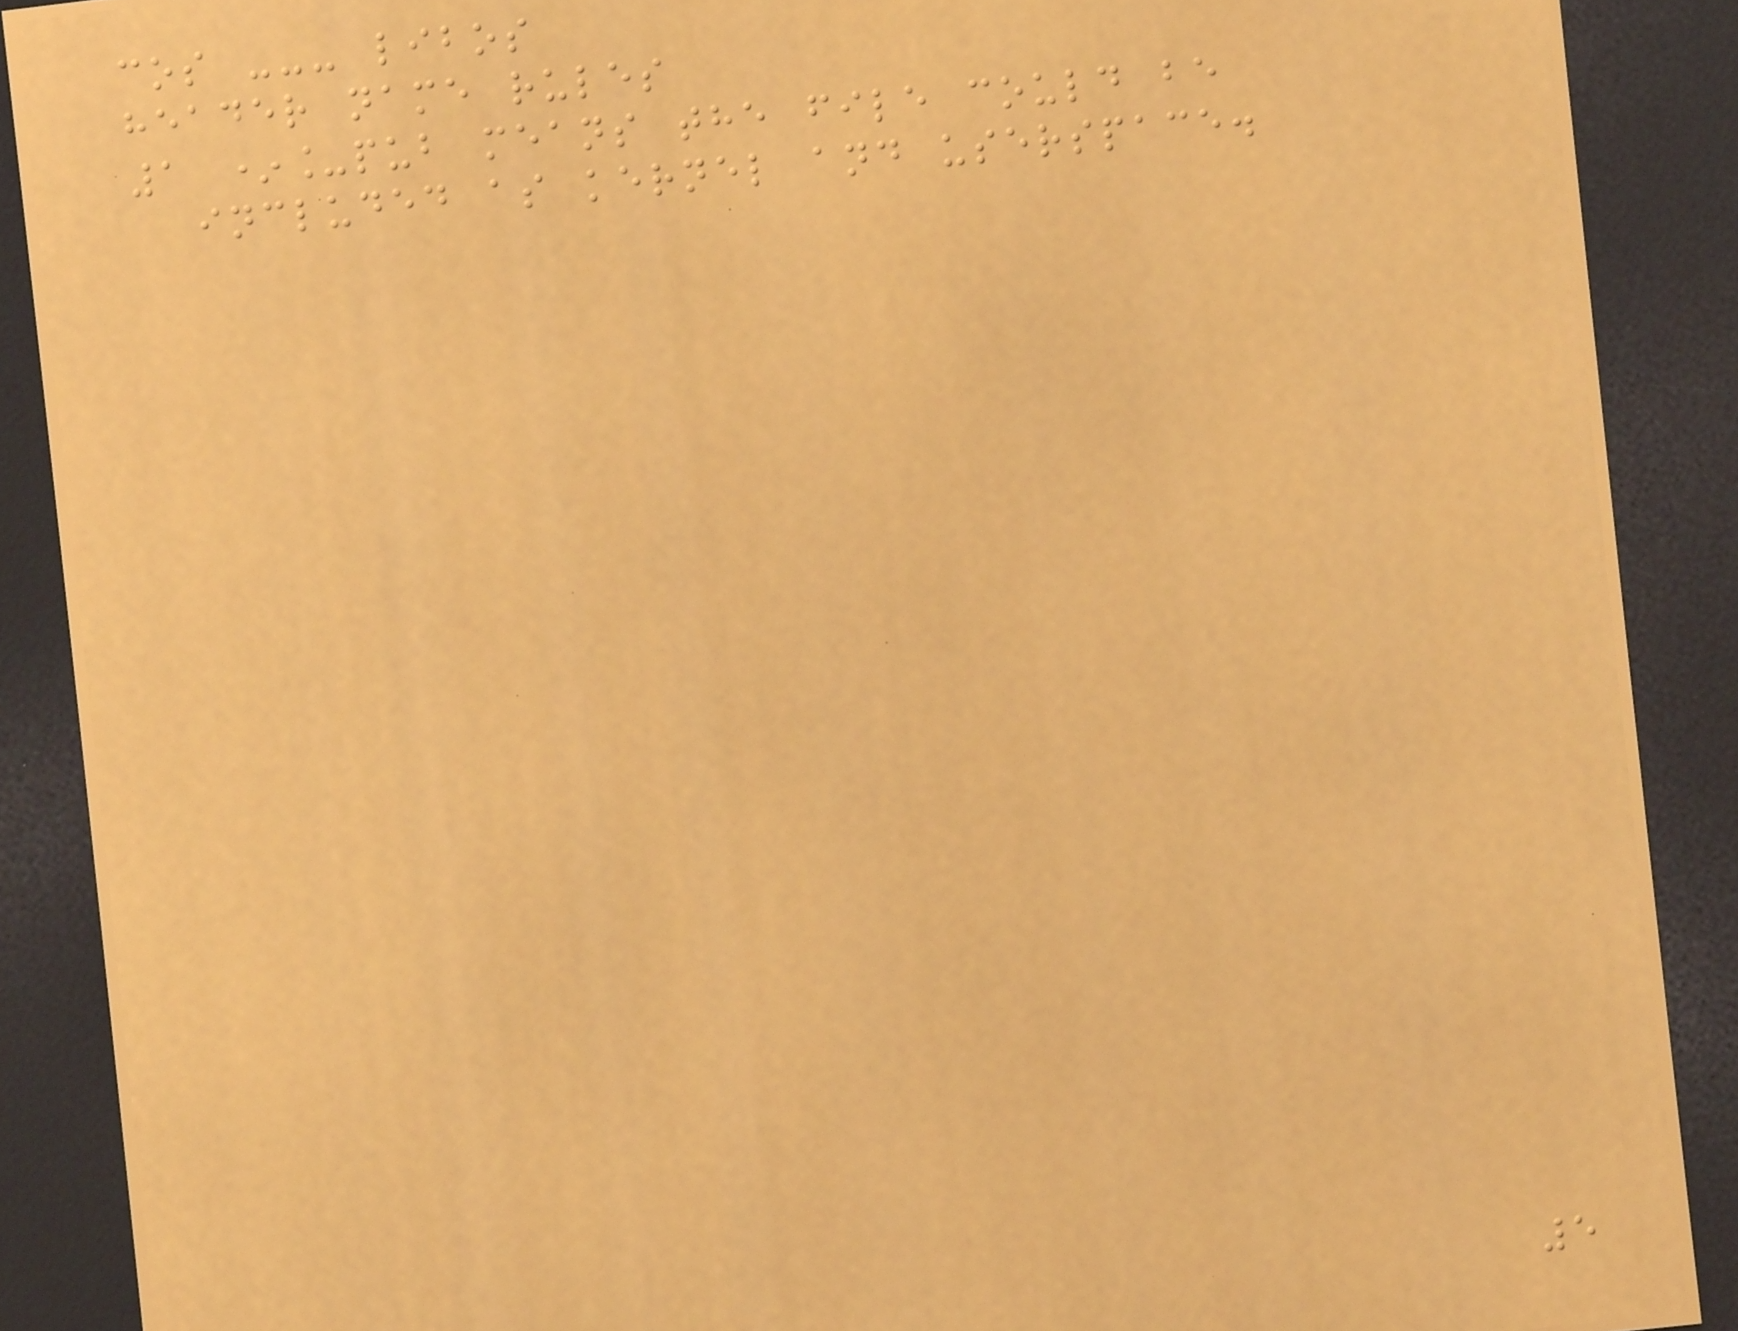cos --- libos
header name rules
1 *_pub means the file could be
included as kernel and userspace.
5
